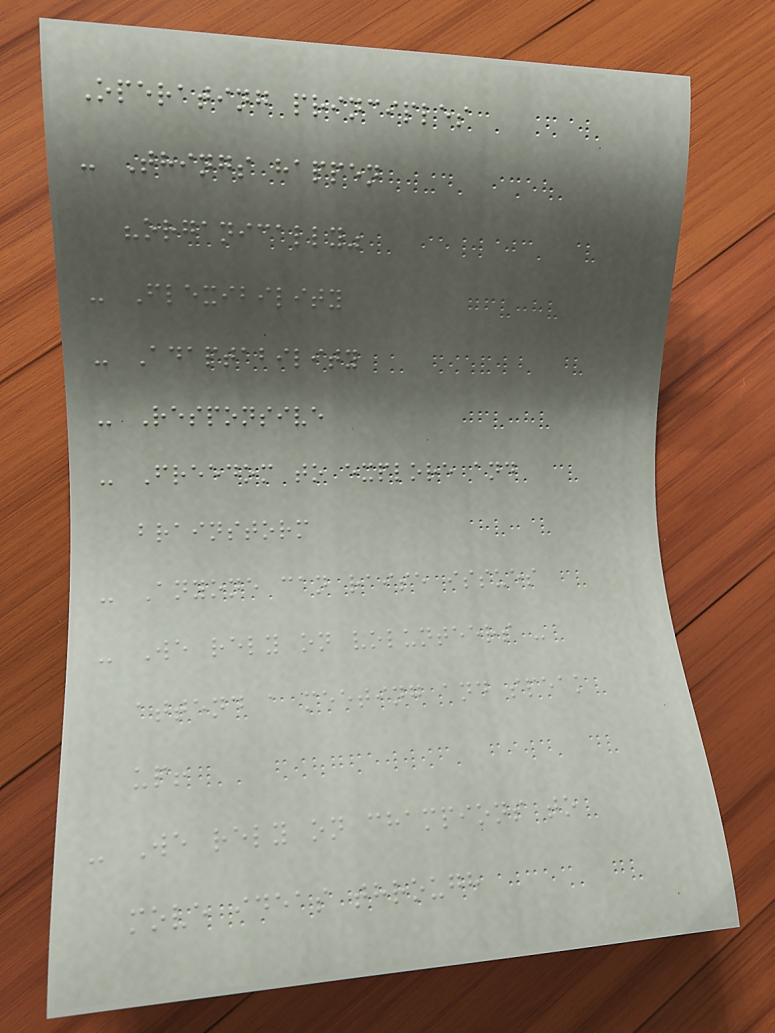Operating principles
- Things happen
"organically"
- Flexibility
- Adaptability
- Responsive
- Freedom to explore and
brainstorm
- Anyone can raise issues
- We rely on volunteers -
attend a meeting and speak
up!
- We rely on champions to
move ideas through
